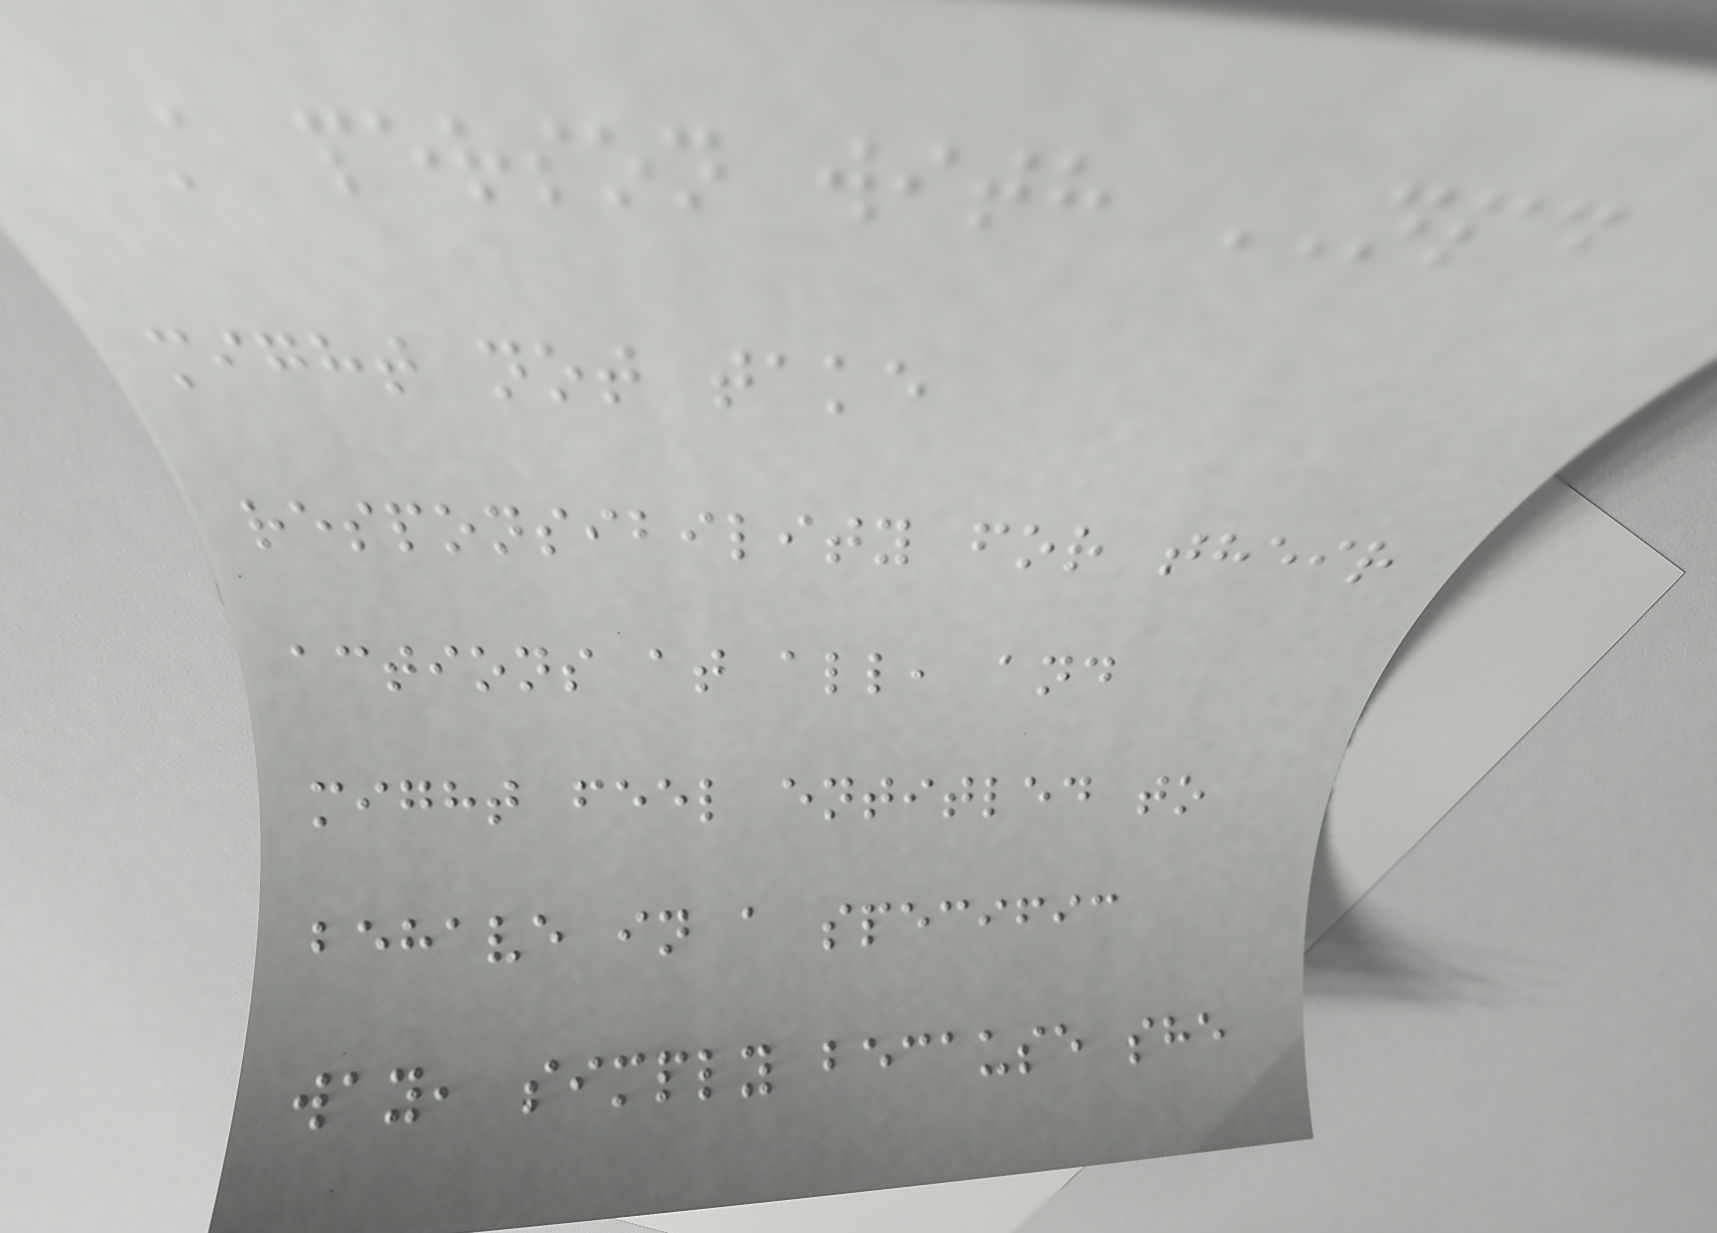A person with NPD
might not take
responsibility for their
actions at all, and
might feel entitled to
behave in a specific
way, simply because she
